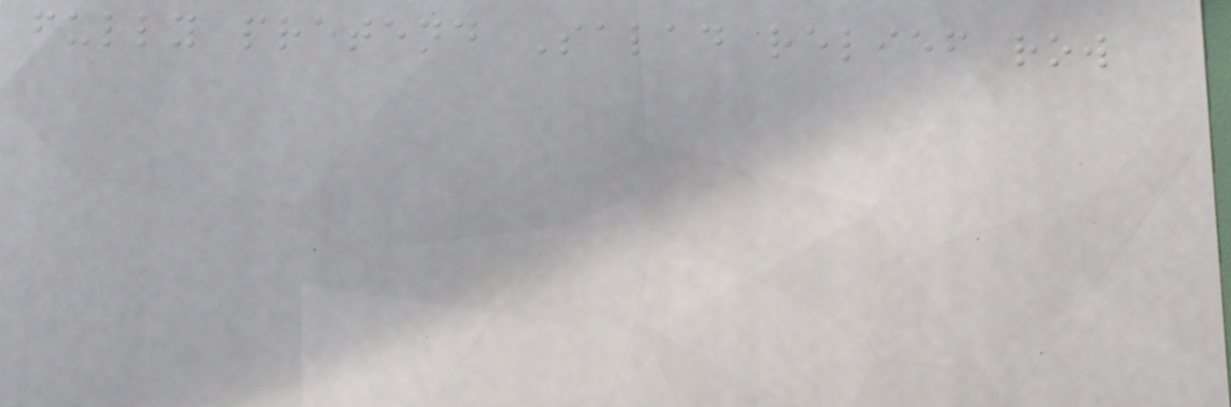fully pretend Salad relief row
